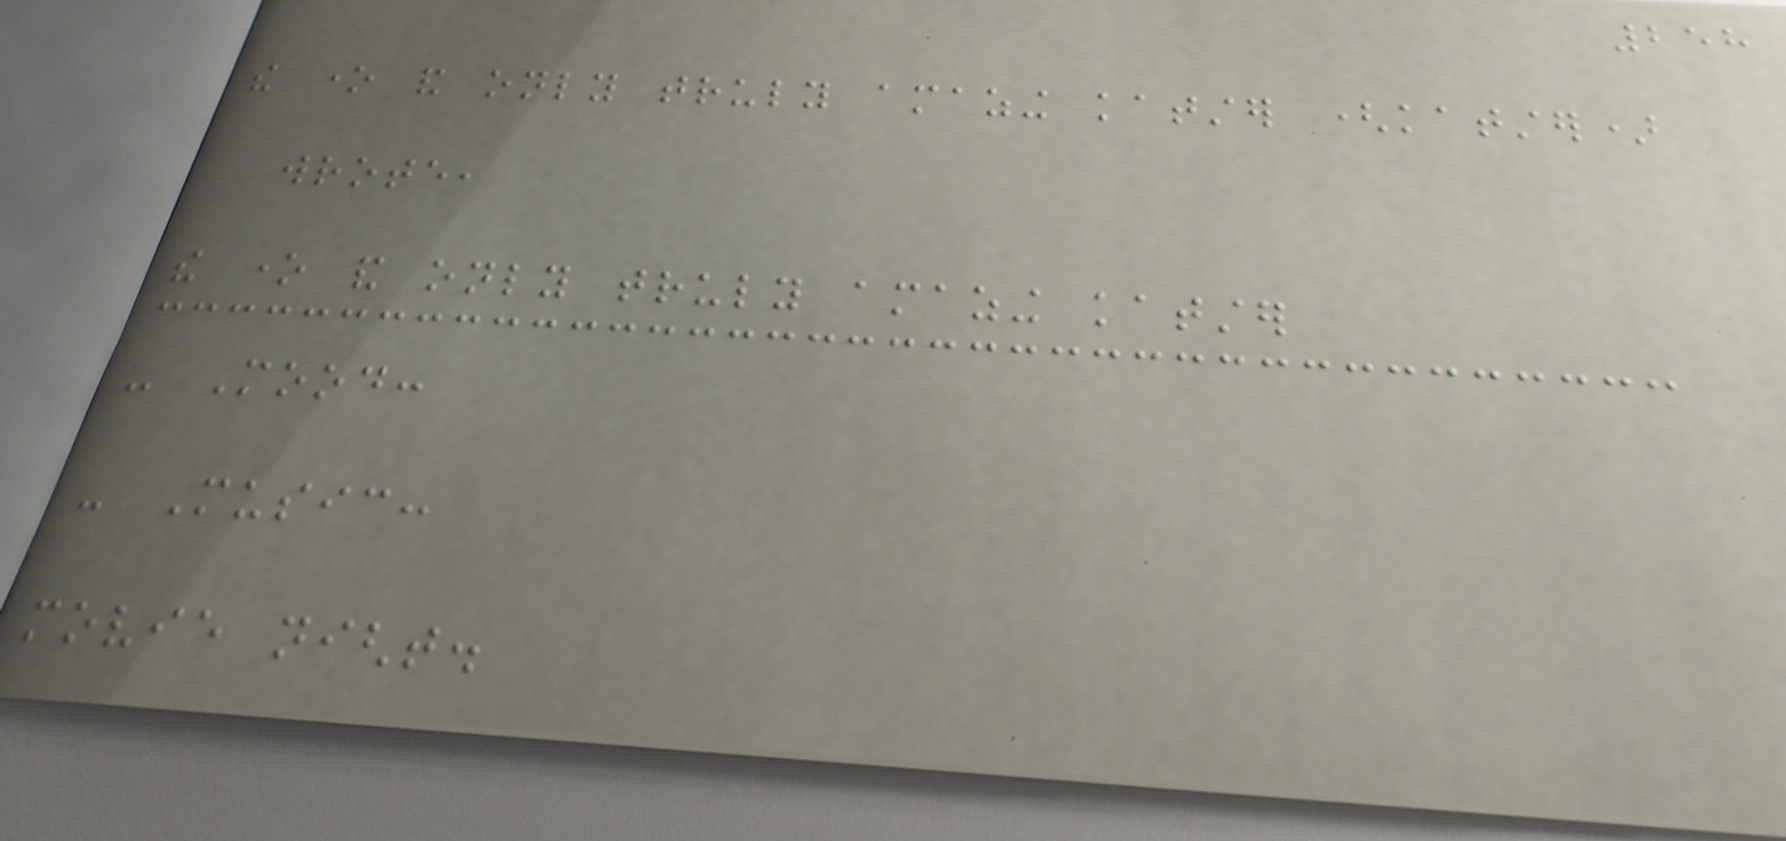258
the one and only truly amazing katster (katster)
wrote,
the one and only truly amazing katster
- Mood:
- Music:
movie night.
